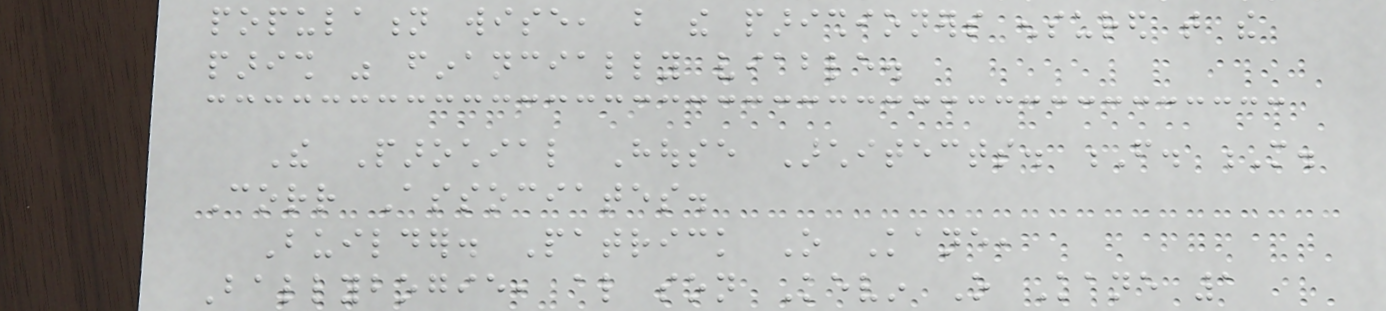population wise, but the parishioners ensured that the
parish was financially viable.
The Parochial House Architects. F. M.
Corr Associates.
Builder. Patrick O Kane,
Ballybogie, also son Kevin O Kane 1
